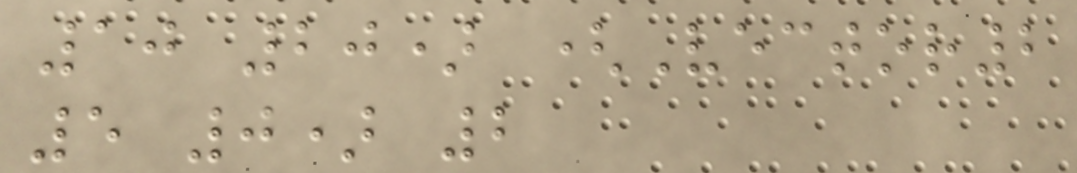10 20) (Vector2
5 0) 2
